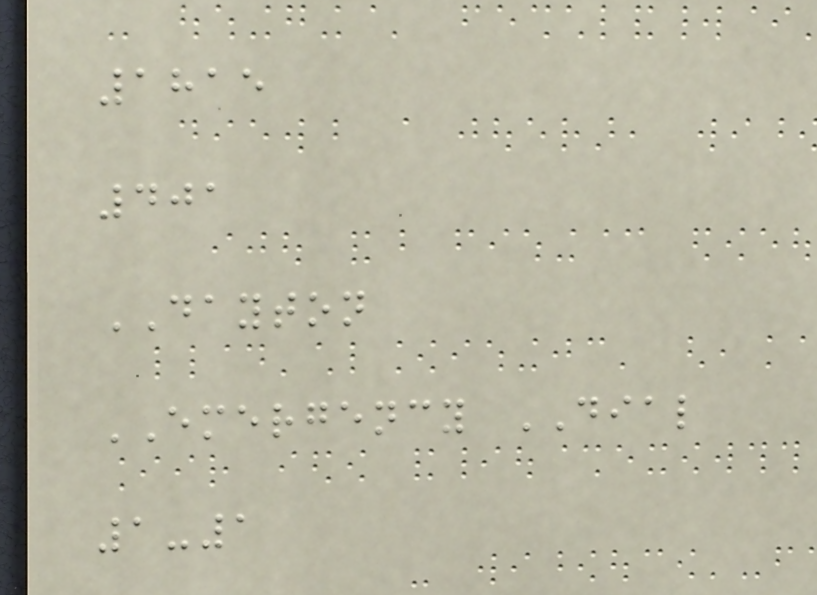1815
401
DAYTON
EMERGENCY DIAL
1-1
